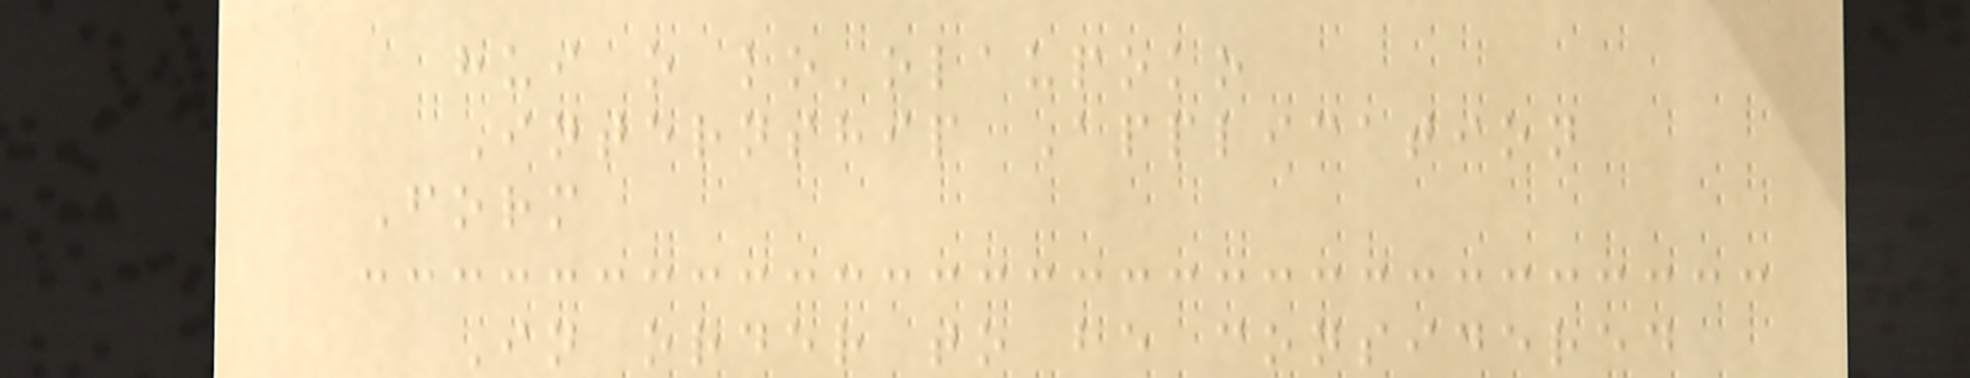hui o ko'olaupoko
Internship Application
Form
In order to be considered
